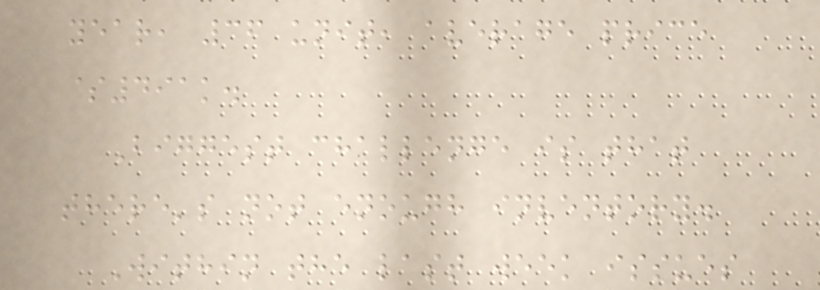year, 36 unit, average price
$491k.
Biggest challenge is that
there's not enough inventory.
Within the last week issues
